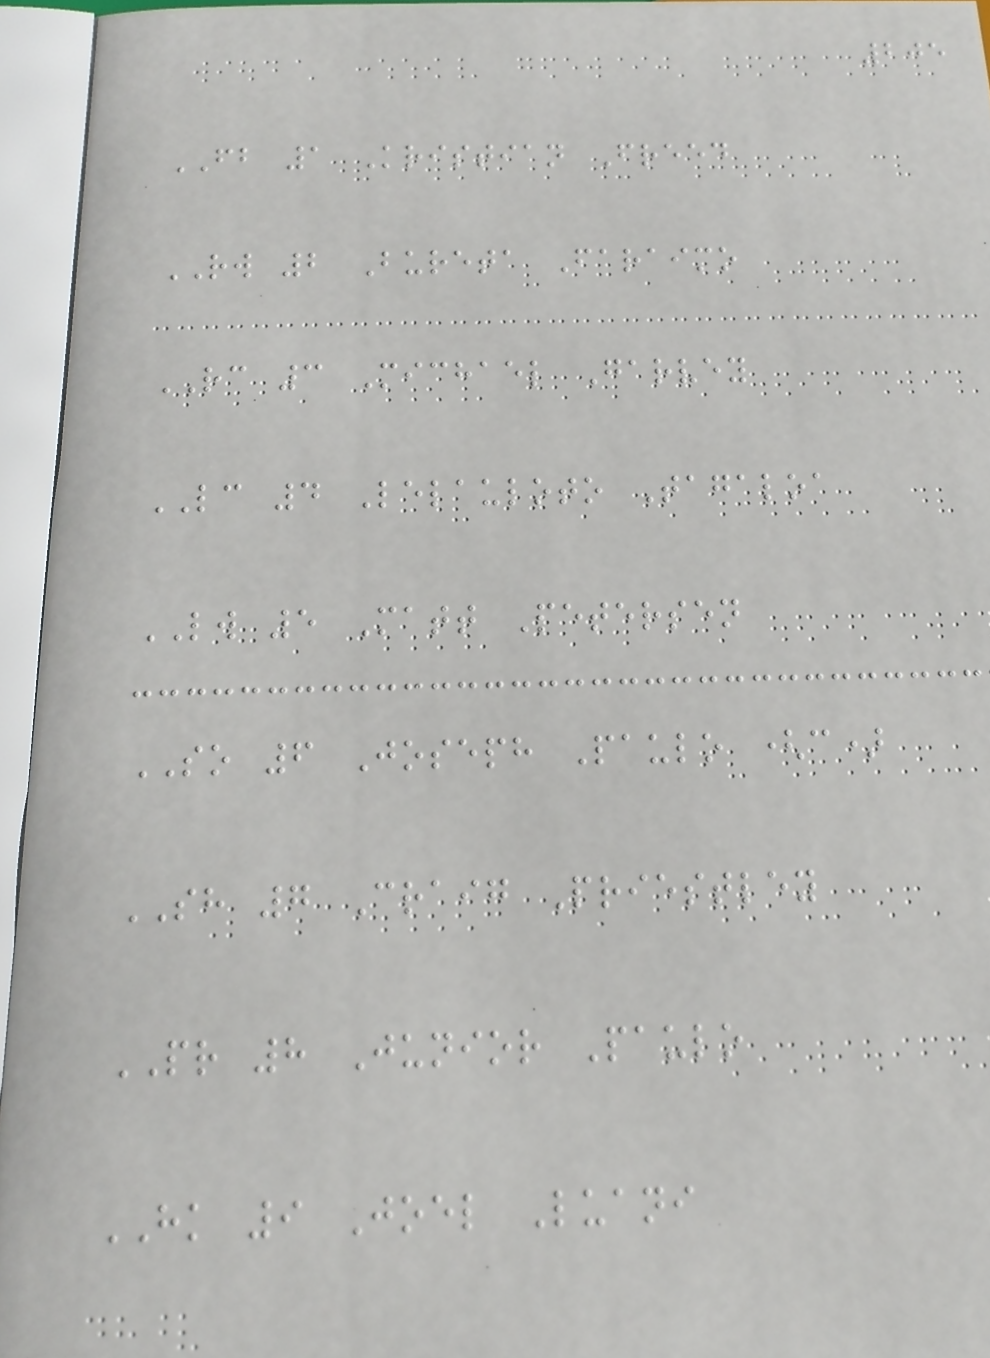205
FB 1 Kristian Freed
RW 2 Bureta Faraimo
RC 3 Michael Garvey
LC 4 Lelauloto Tagaloa
LW 5 Matt Petersen
SO 6 Joseph Paulo (c)
SH 7 Craig Priestley
PR 8 Junior Paulo
HK 9 Joel Luani
